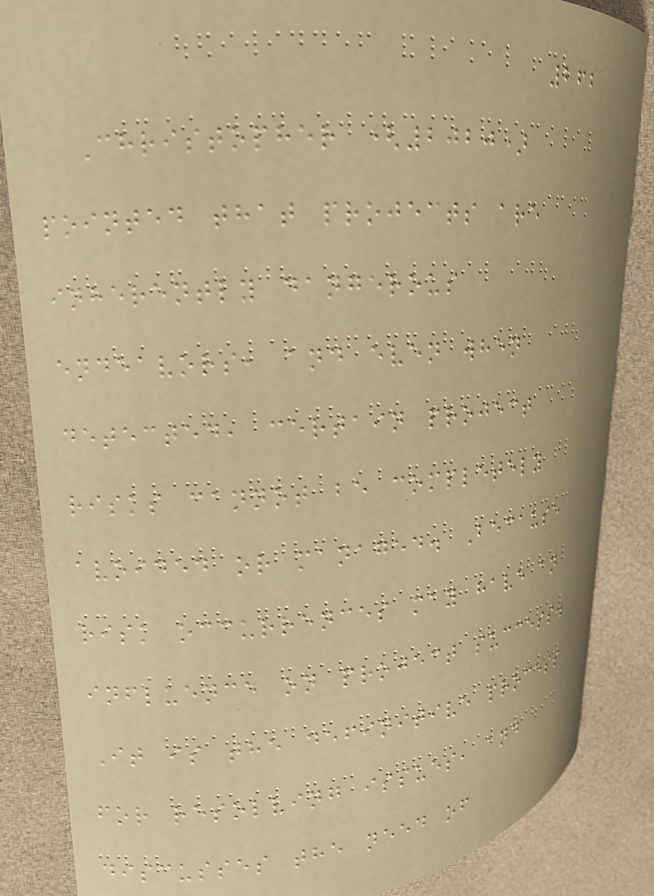262
Christopher (2020)
pointed that projects are
inherently dangerous
endeavors, and even when
detected, certain project
risks cannot be completely
avoided or managed. Because
risk occurrences may have an
influence on project success.
It is the definitive process
for resolving issues, and
discusses the need of
